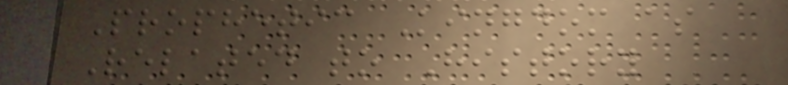Prophetic Kingdom as
Related to History
